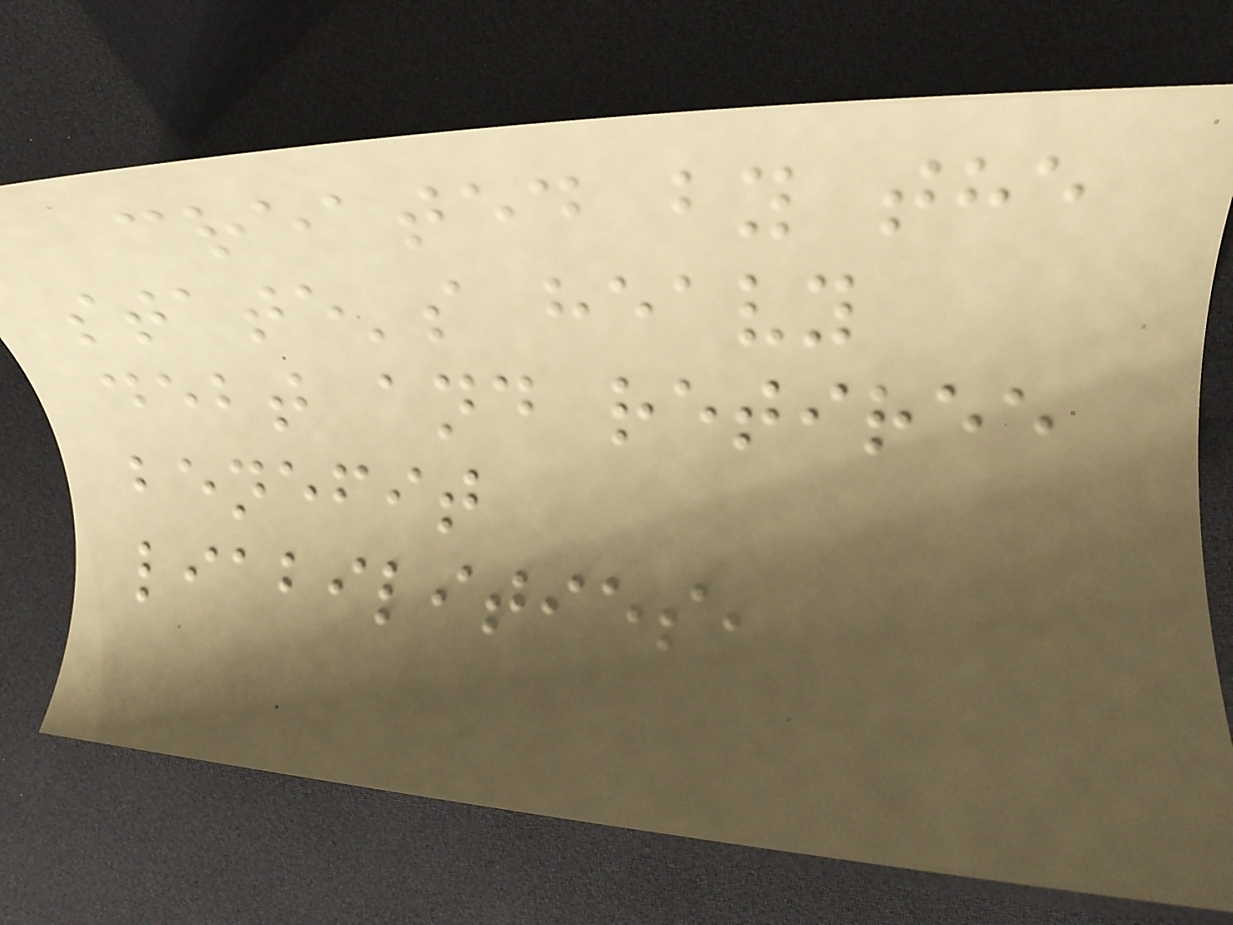created by the
state's heavy
debt and retiree
benefit
liabilities,
